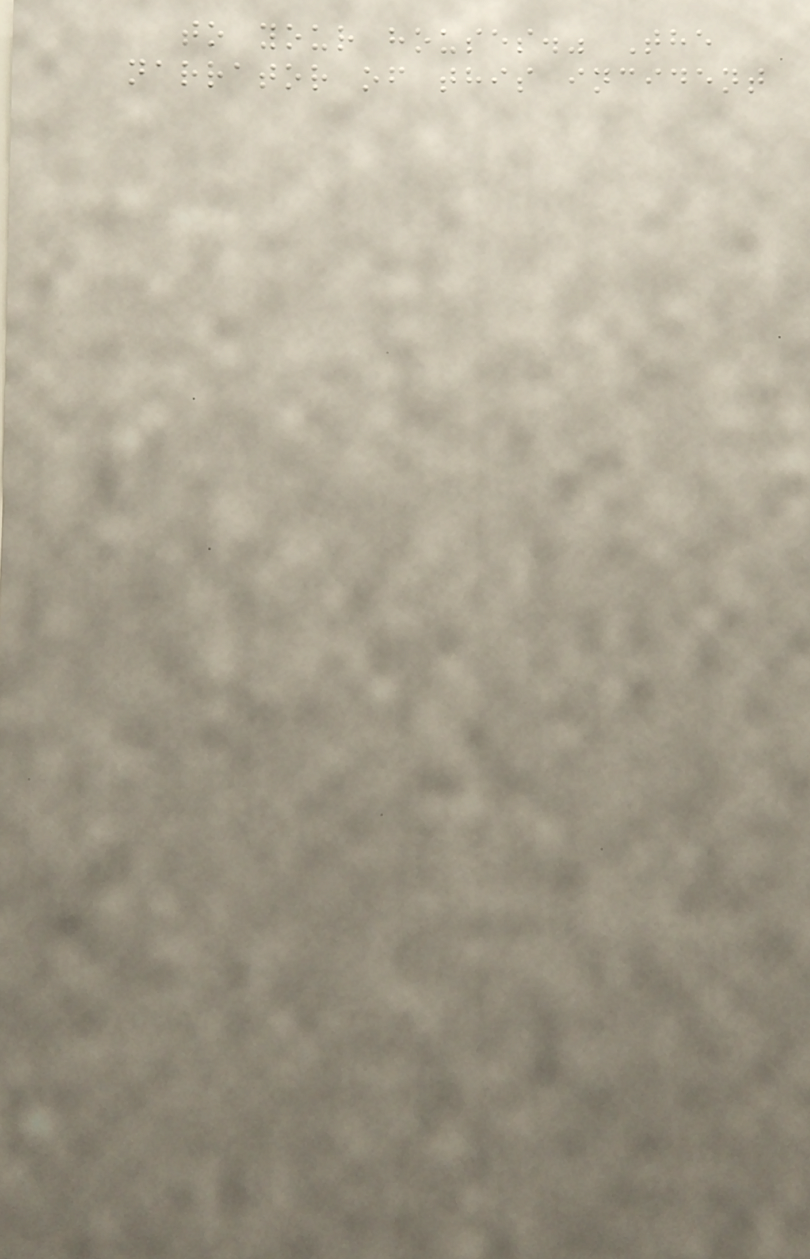to your houses." The
narrator of this incident
